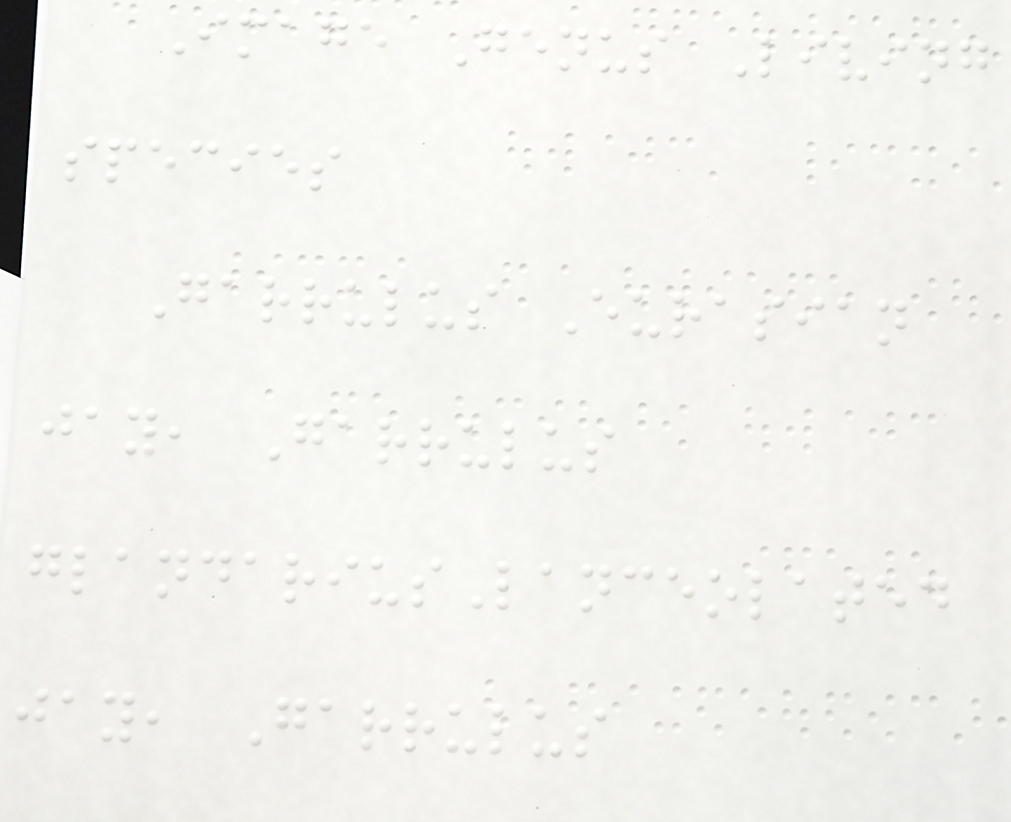Image Genus Living
species
Garrulus Eurasian
jay, Garrulus
glandariusLanceolated
jay, Garrulus
